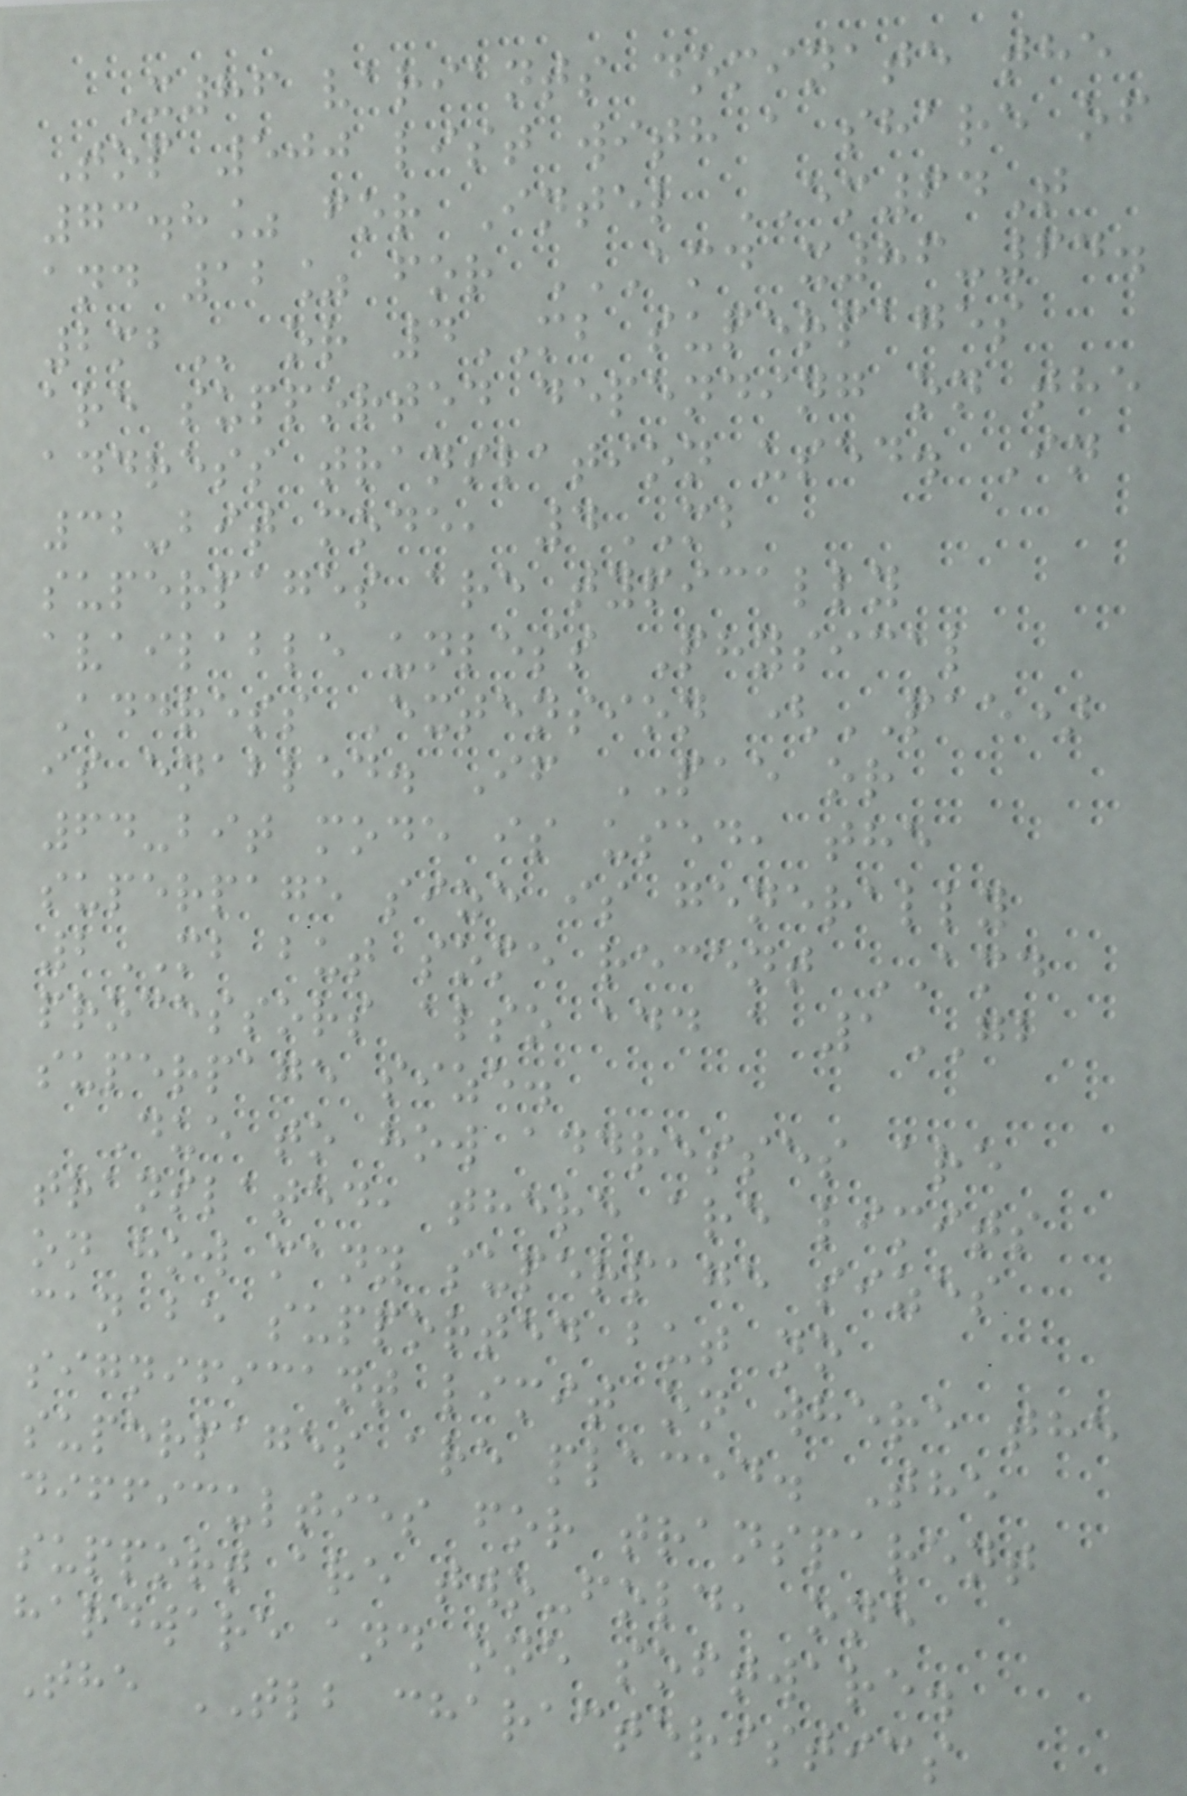X86 variants dominate the
Top 500 list with a share of
73.8% for Intel EM64T
and 12% for AMD X86-64.
2MB or 4MB superpages
are supported depending on the
address translation used. In
32-bit mode, 4MB
superpages are typically
available unless Physical
Address Extension (PAE)
is enabled. If PAE or
64-bit mode is used, the
superpage size is generally
2MB but some recent AMD
processors also add a 1GB
superpage size.
Due to how addresses are
translated, there are limits
on how many superpage sizes
can be supported but no
significant limit on where the
superpages are placed. The
difficulties for transparent
support are two-fold, one
hardware and one software.
The TLB characteristics
